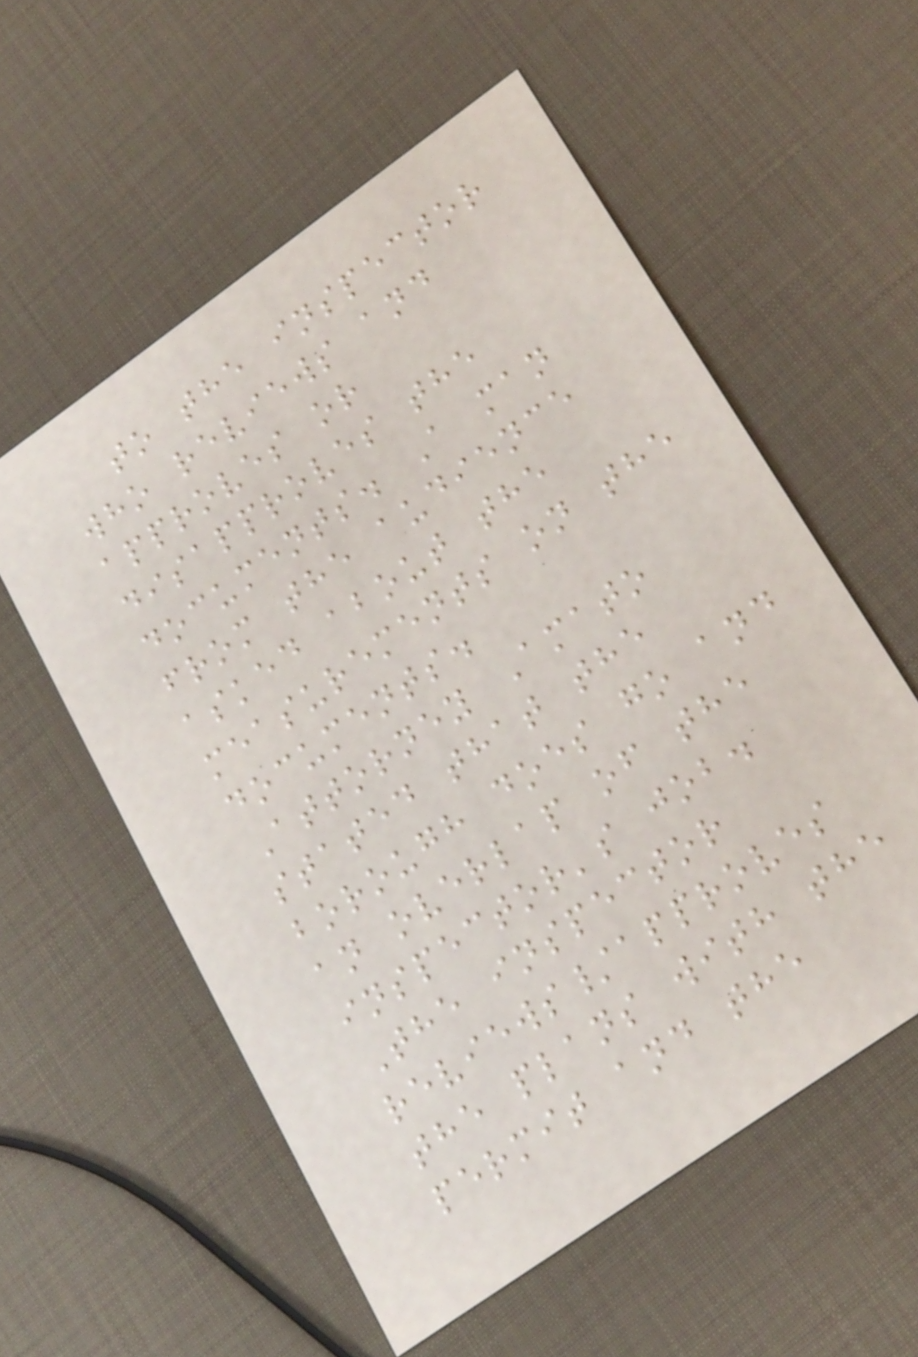to the inspector
who reviews and
approves or
disapproves the
documents. A man
from the audience
asked about the
measurements on the
documents.
Attorney Amato
stated that the
borough does go and
an overlap of the
inspector's job.
The inspector
reviews/approves
the plans with the
permit and the
